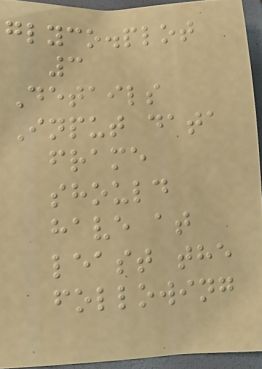glyco.plot
3
Details
Input data
frame
should
have at
least the
following
